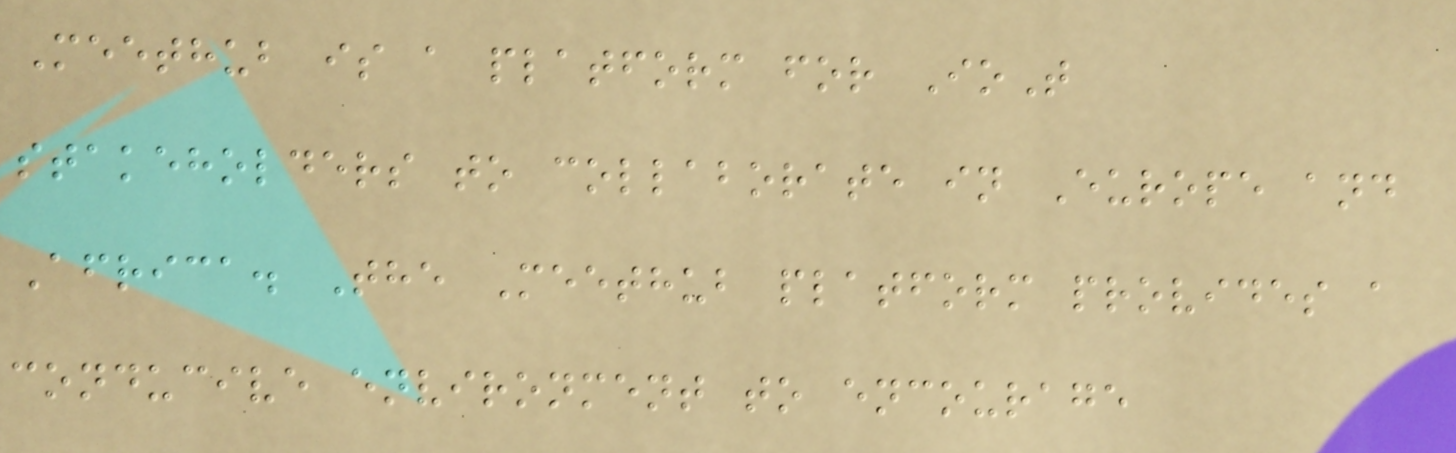Meethub is a platform for IoT
stakeholders to collaborate in Europe and
Africa. The Meethub platform provides a
conducive environment to encourage
